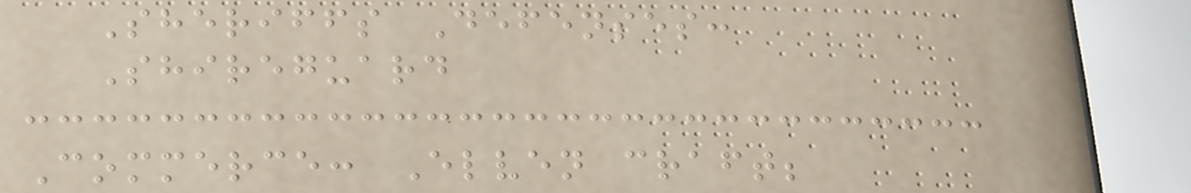Sheriffs Defenses:
Shireguard
Commerce: Elven craft;
